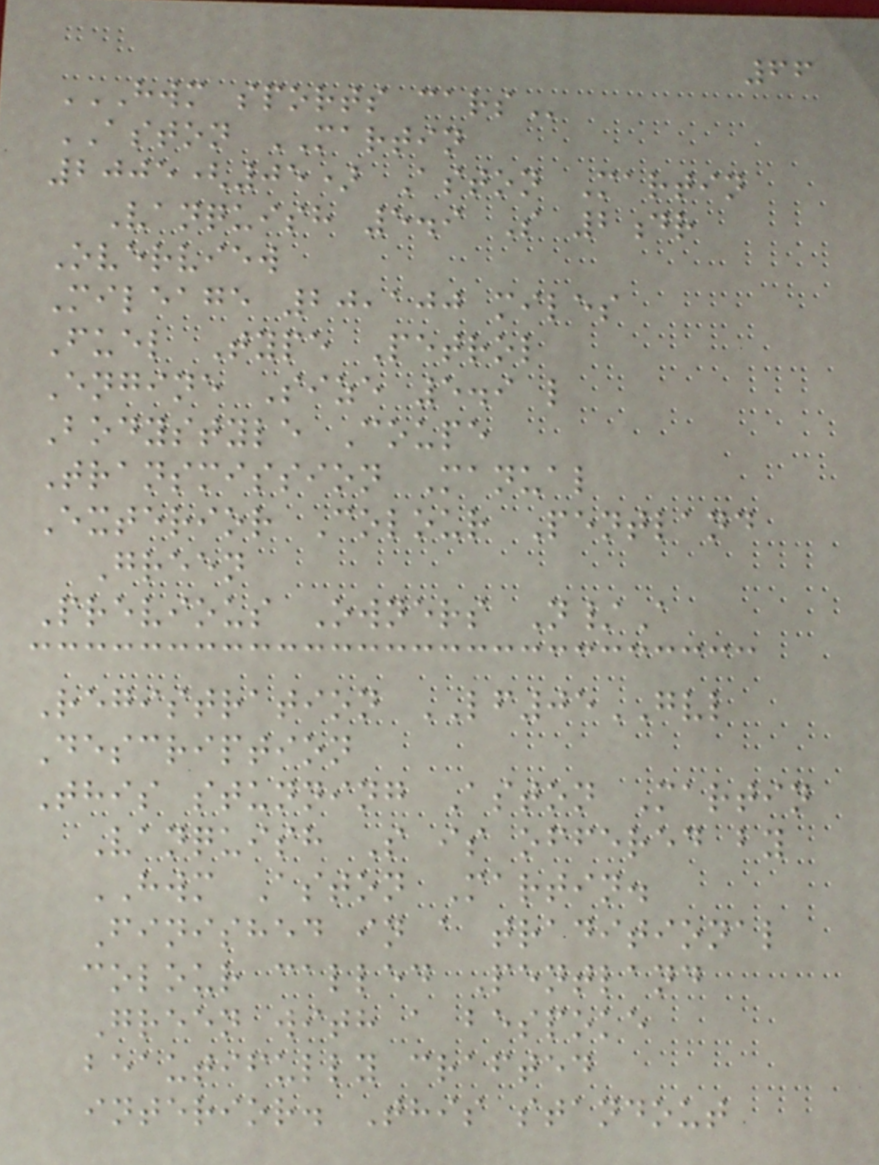66
HWM SPORTS CARS
ASTON MARTIN
2005(05) Aston Martin
Vanquish 5.9 S 2dr
Overview
Mileage 20,100 miles
Fuel Type Petrol
Engine Size 5.9 l
Bodystyle Coupe
Transmission Manual
Exterior Colour Pentland
Green
Previous Owners N/A
Registration LF05GVL
Description
This stunning Aston Martin
Vanquish S is offered by
HWM Aston Martin.
Finished in a traditional
colour called Pentland
Green with a bespoke
beautifully crafted
interior. This standout
